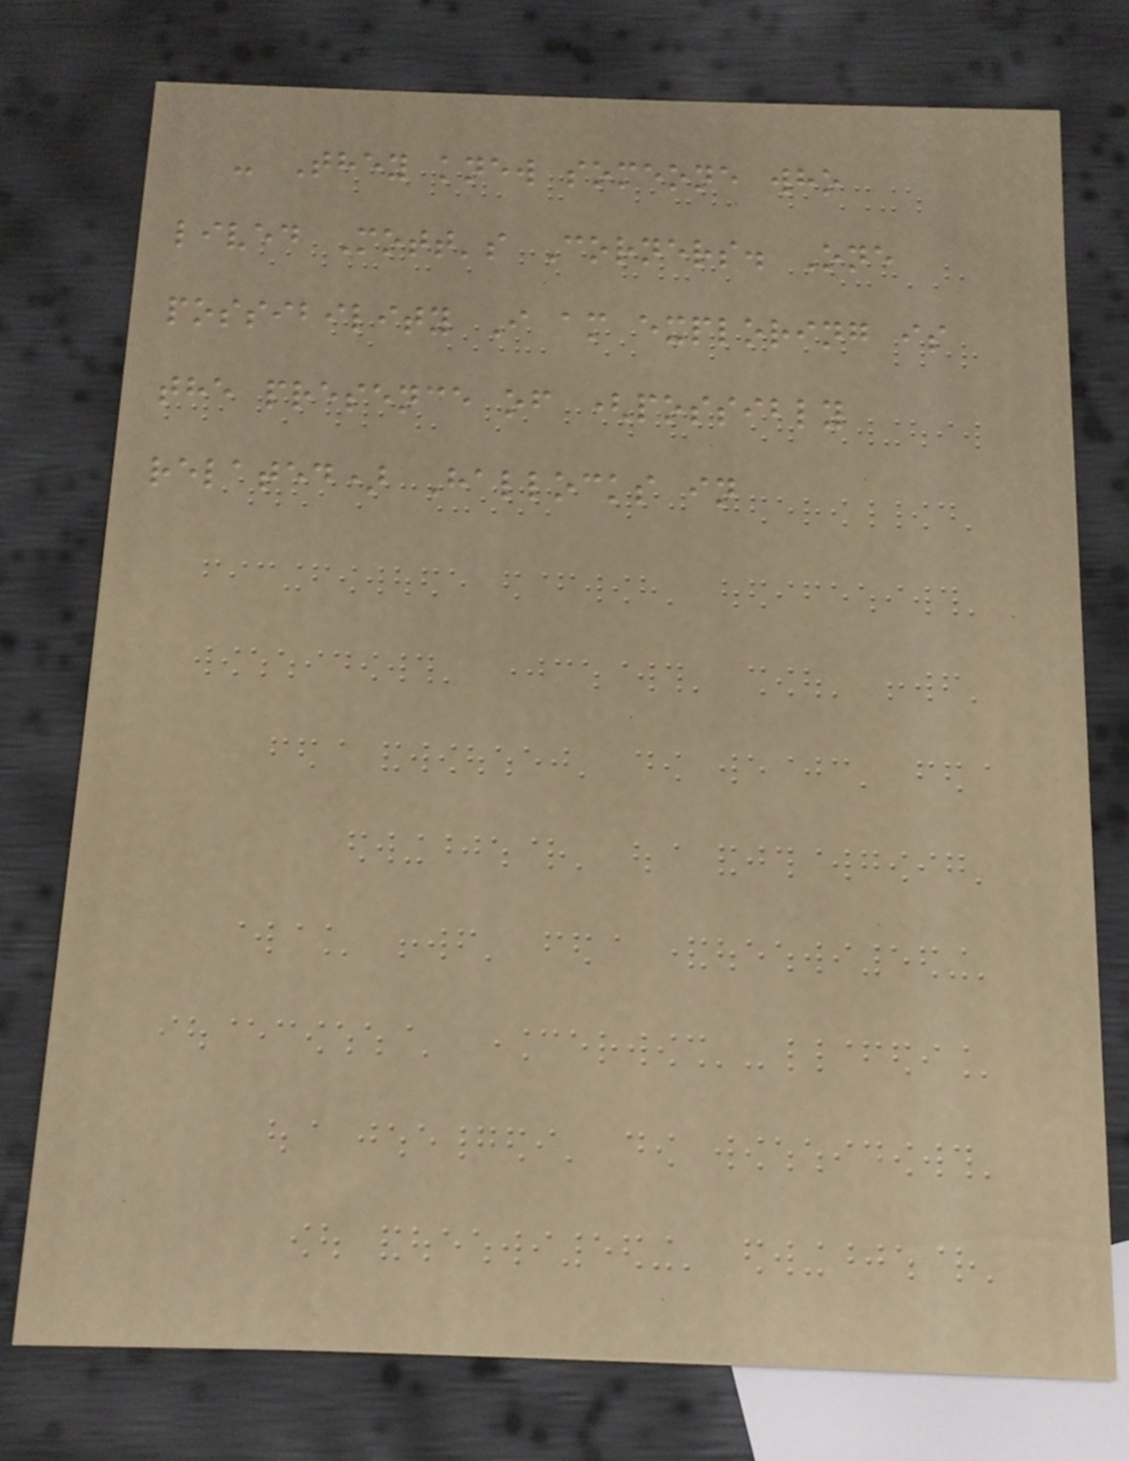- They knew someone who
lived Mott's Corners. One
possibility I am exploring is
the presence of (possibly
related) Hallocks in
